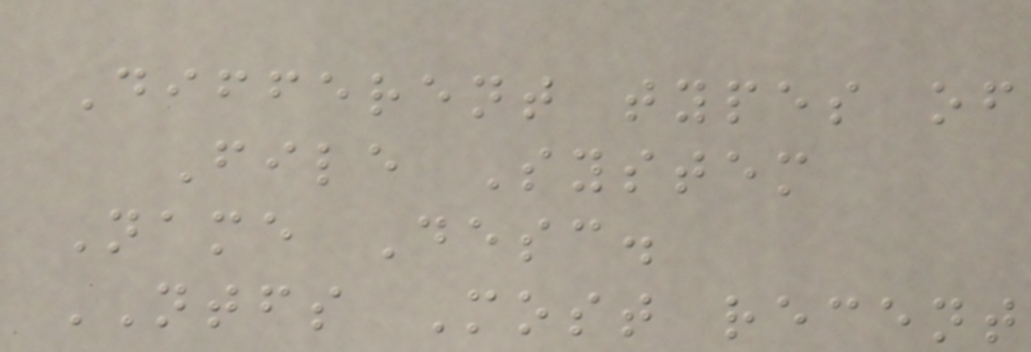Different types of
File System
Name Desc.
NTFS Most recent
